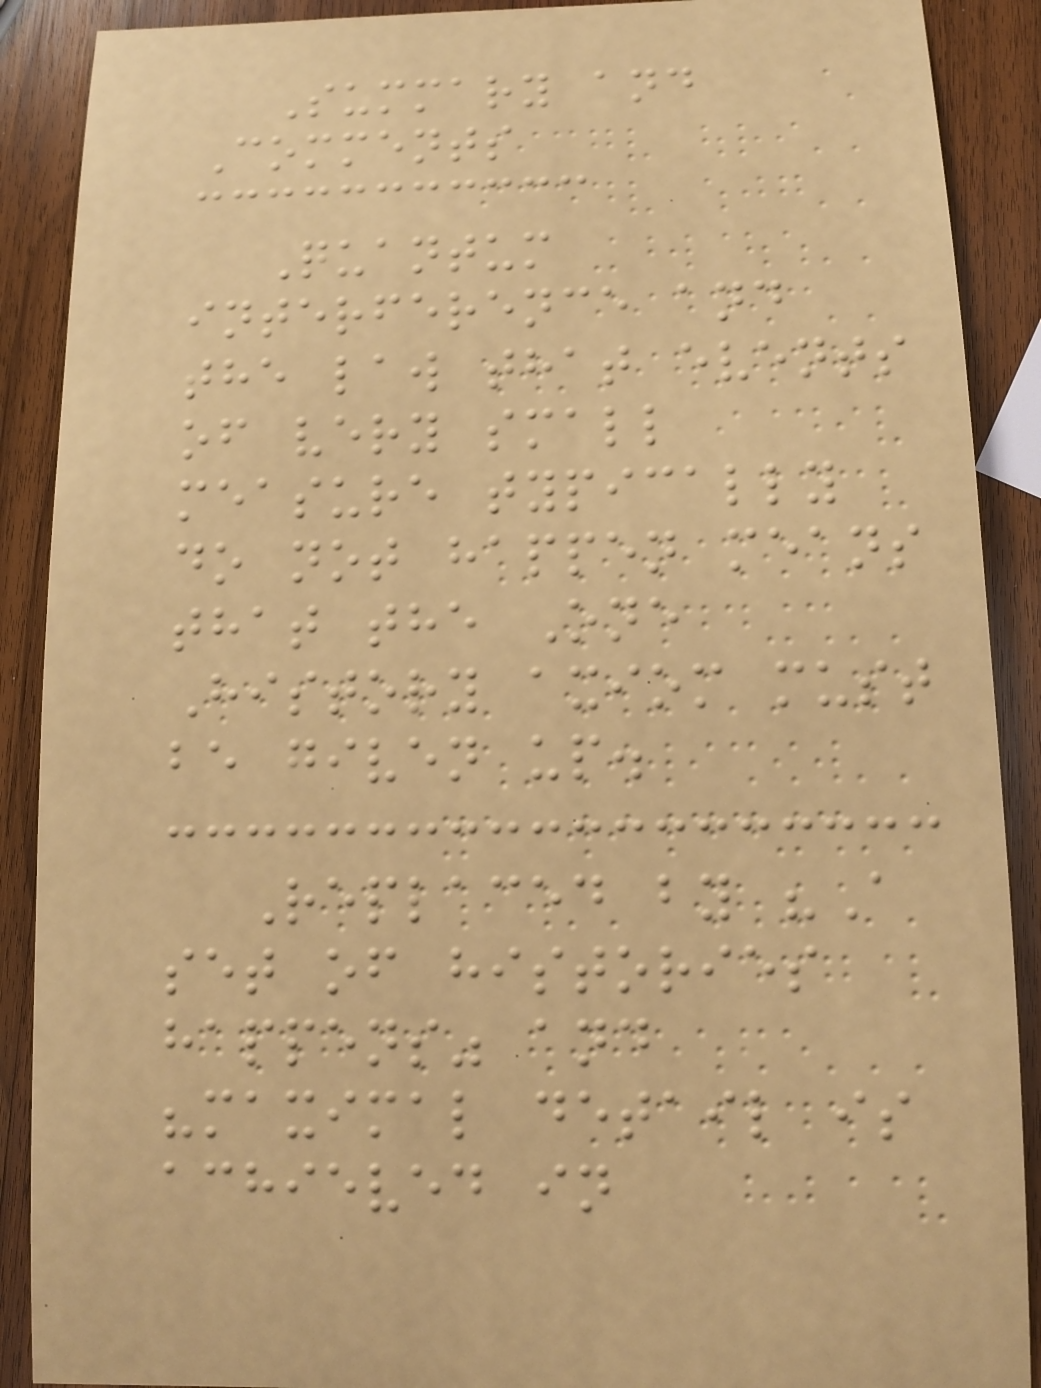Summary and
Comments
Quantum
interference and
the law that events
of very small
measure typically
do not happen means
that the One
History axiom must
be given up.
Replaced by "A
set of histories
happens" and
"maximal detail is
achieved in
